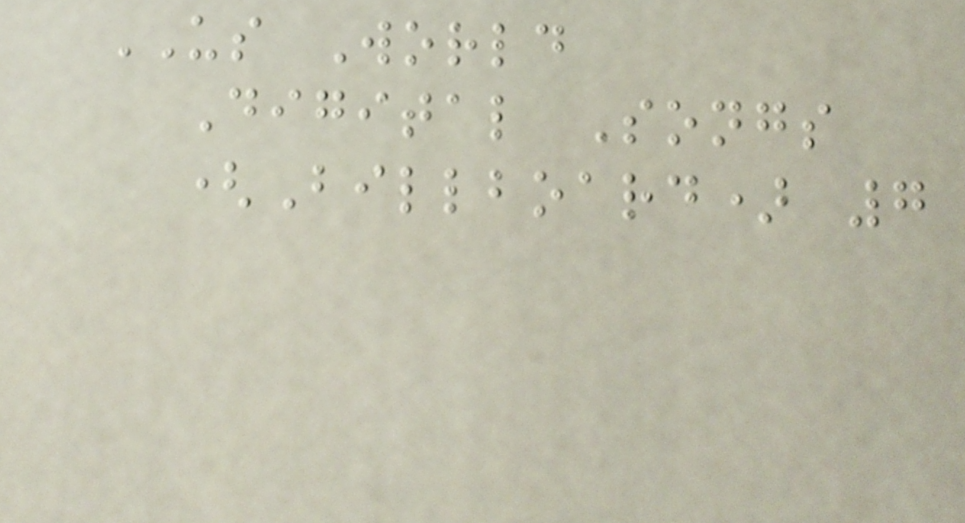US World
Digital Songs
(Billboard) 7
